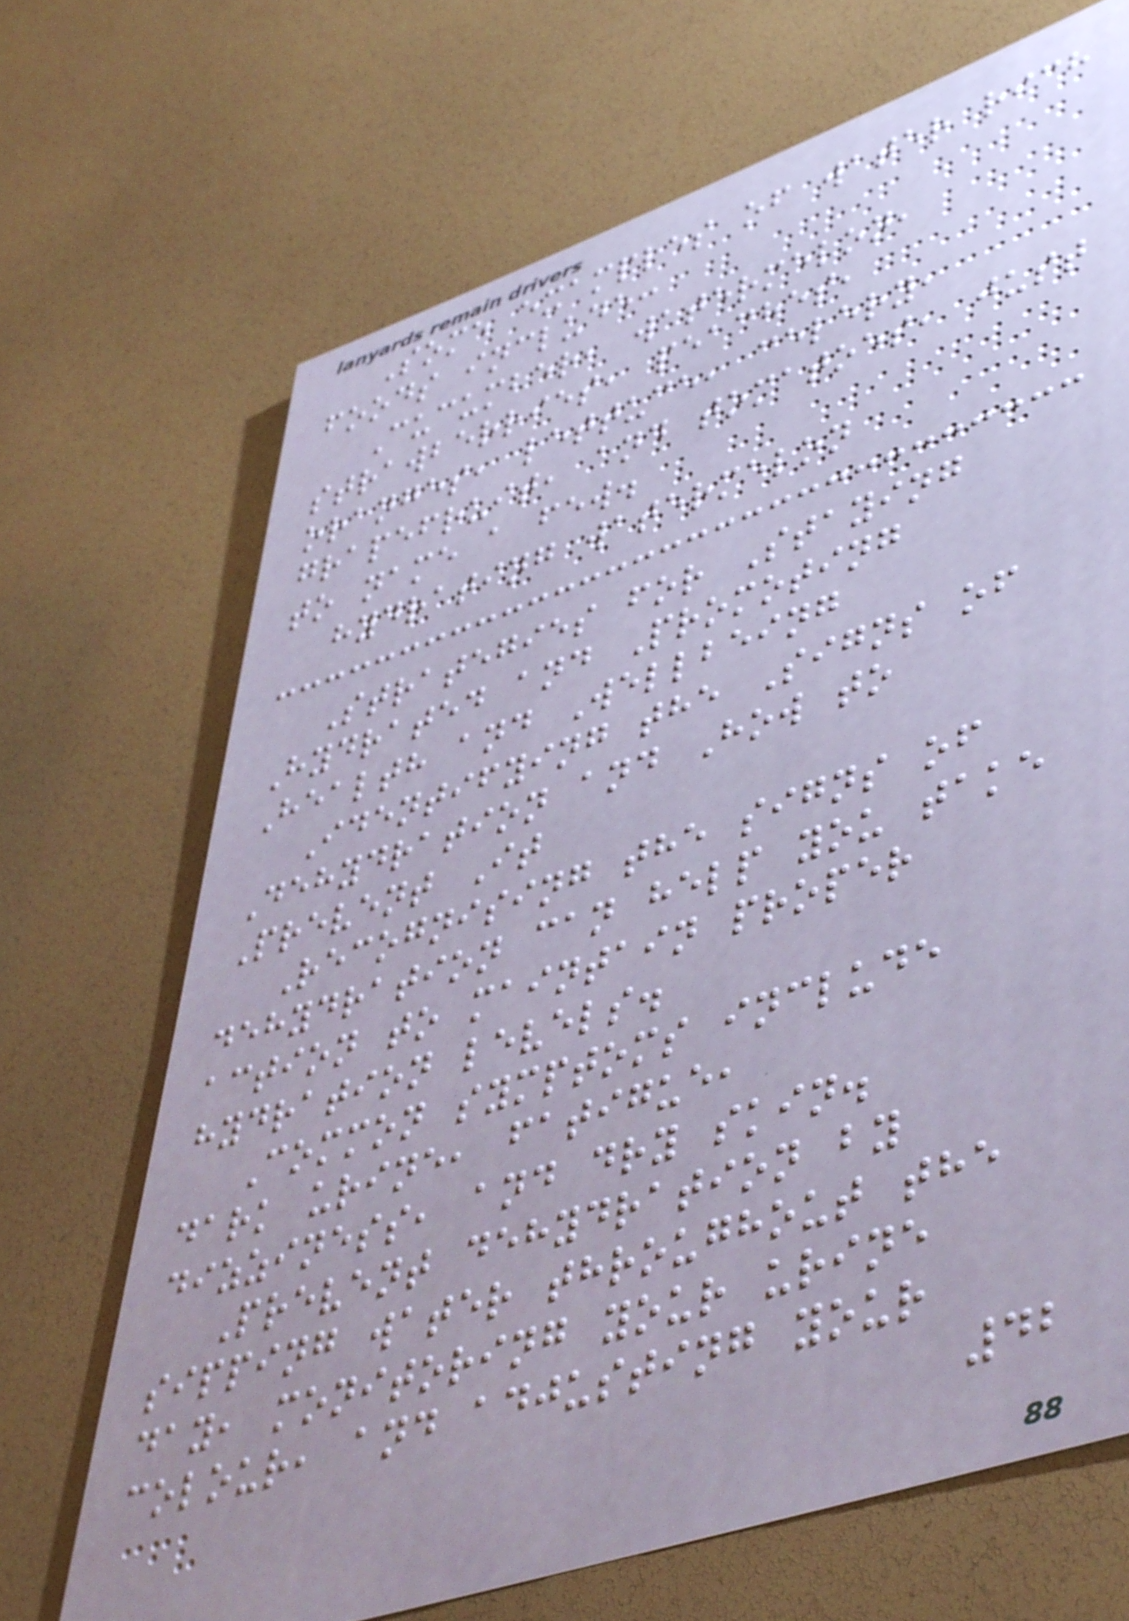Some examples of water rich
foods include:
Cucumber, watermelon,
strawberries, peaches,
oranges, lettuce, celery,
grapefruit, and tomatoes, just
to name a few.
hydrating watermelon
Strategies for Staying
Hydrated and Promoting
Health and Wellbeing
Identifying the Signs of
Dehydration and How to
Prevent It
Recognising the signs of
dehydration can help you take
action to maintain proper
hydration levels.
Common symptoms include
dark urine, fatigue,
dizziness, and dry skin.
Prevent dehydration by
sipping water throughout the
day, monitoring your urine
colour, and adjusting your
42
